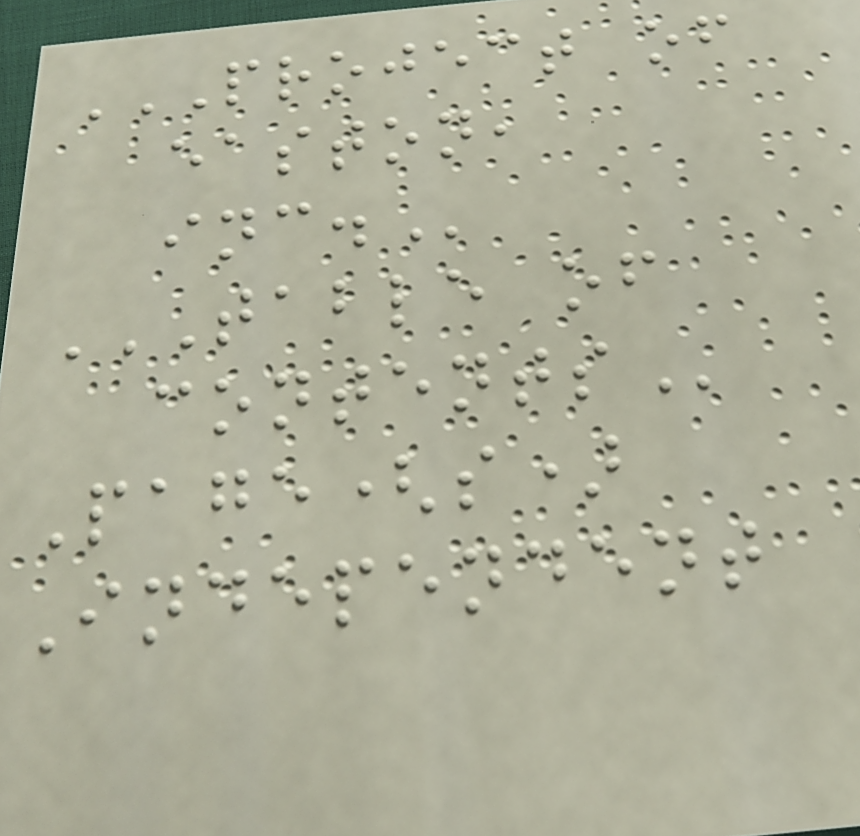PROJECT OF
EASTON,
INC.
TABLE OF
CONTENTS
Page(s)
Independent
